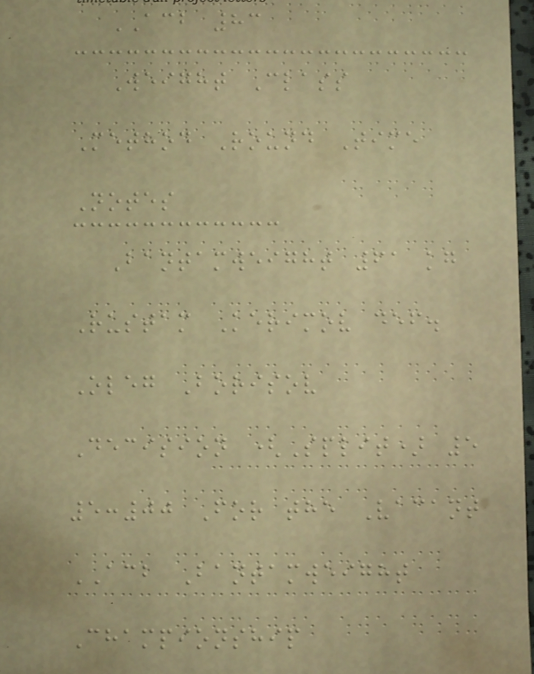ACB 83
Weight Class
Method Round Time
Notes
Bantamweight 61 kg
Rustam Kerimov def.
Oleg Borisov
Decision (Split) 5
5:00 For the Vacant
ACB Bantamweight
Championship
